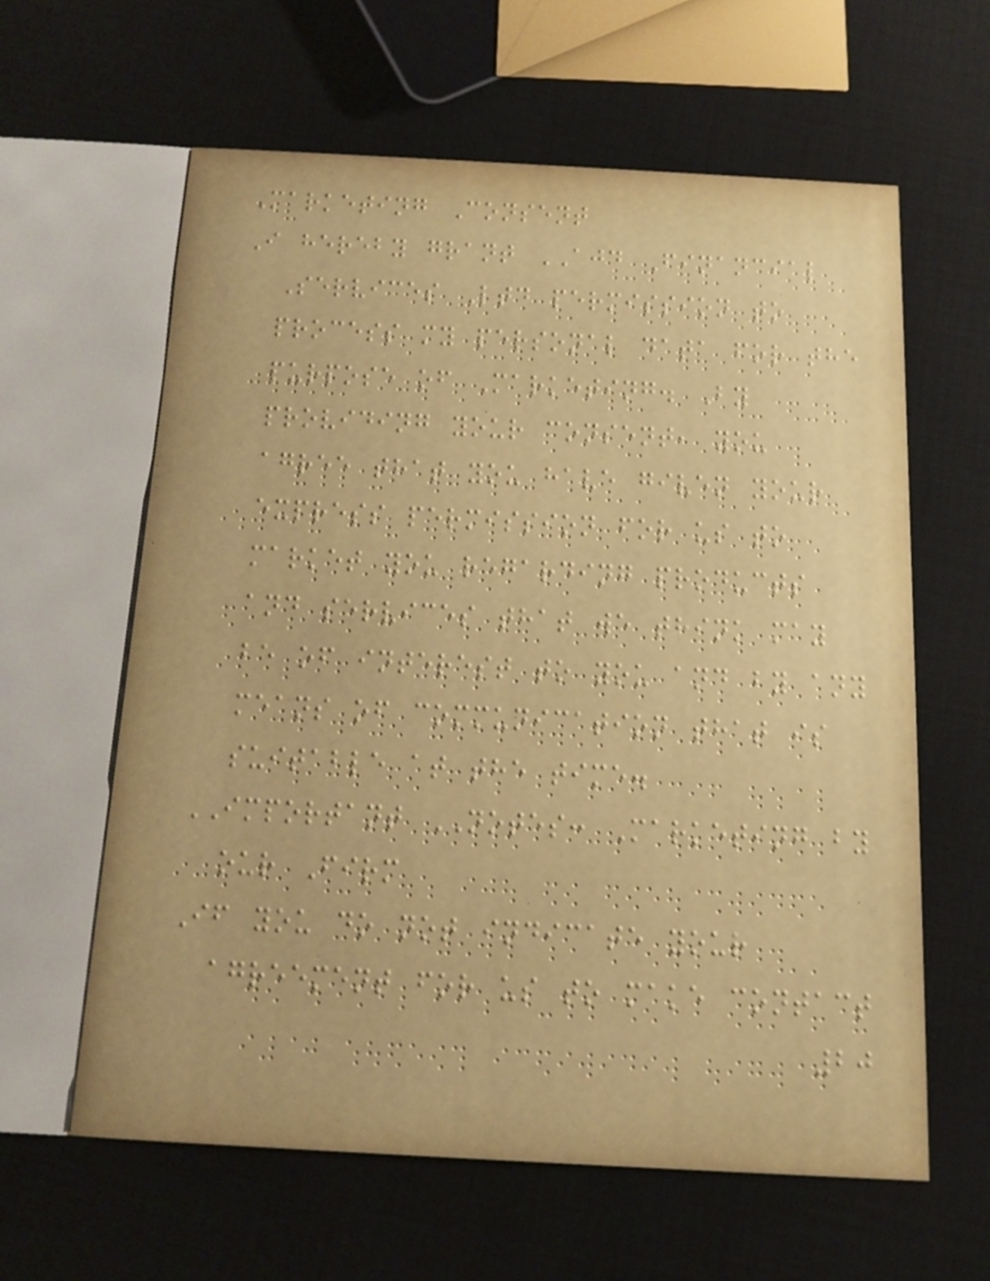Marketing Consent
I hereby grant AJD Financial
Services Ltd permission to
process my personal data for the
purpose of Marketing. By
providing your consent, you
agree that you have given your
express permission for us to
market you regarding products
and services that we think may
be of interest to you and by any
means of communication that is
suitable at the time.
IMPORTANT NOTES: Marketing by
our Firm
If you do not indicate your
agreement for us to make contact
20
